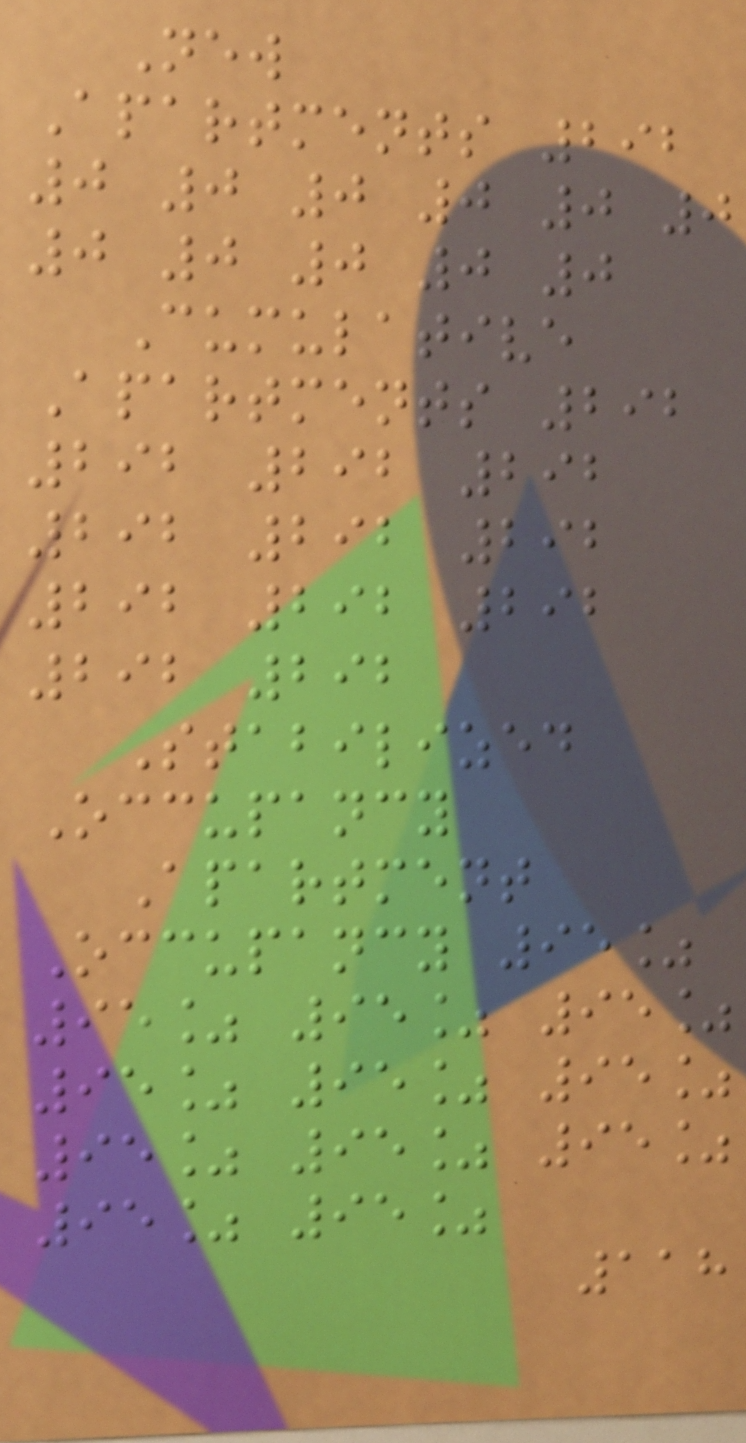New
Apartments 292
0 0 0 0 0 0
0 0 0 0 0
Cumulative
Apartments 292
292 292 292
292 292 292
292 292 292
292 292
Stabilized
Occupancy
Apartment
Occupancy 95%
95% 95% 95%
95% 95% 95%
95% 95% 95%
95% 95%
118
